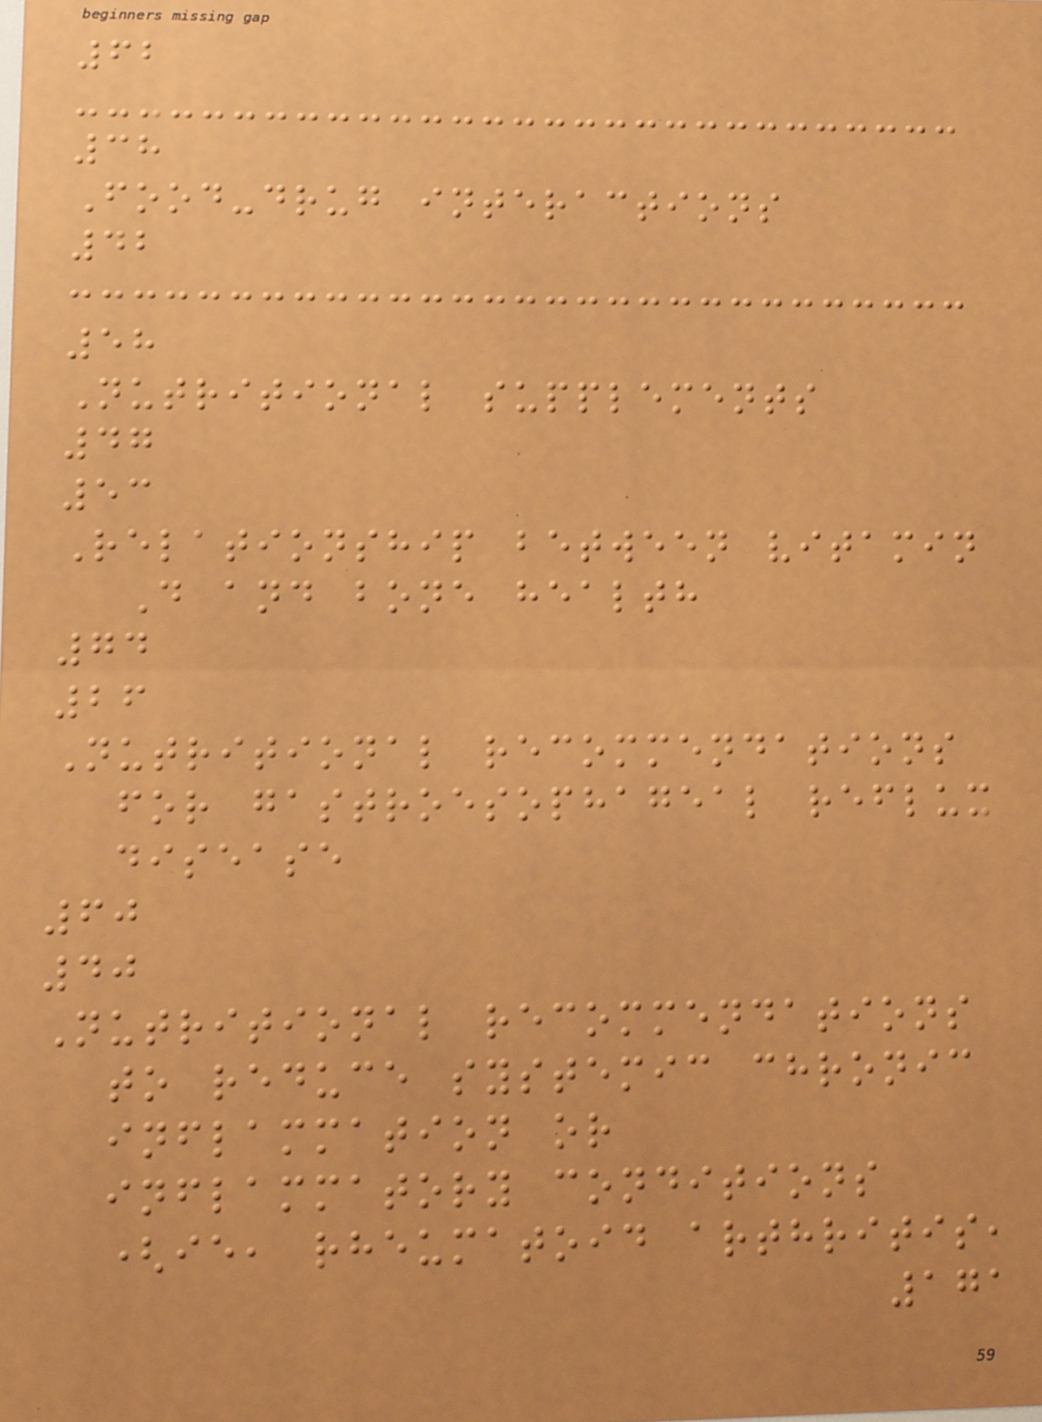62
38
Food-drug interactions
42
58
Nutritional supplements
47
53
Relationship between vitamin
D and bone health
74
26
Nutritional recommendations
for gastroesophageal reflux
disease
60
40
Nutritional recommendations
to reduce systemic chronic
inflammation or
inflammatory conditions
(ie, rheumatoid arthritis,
171
